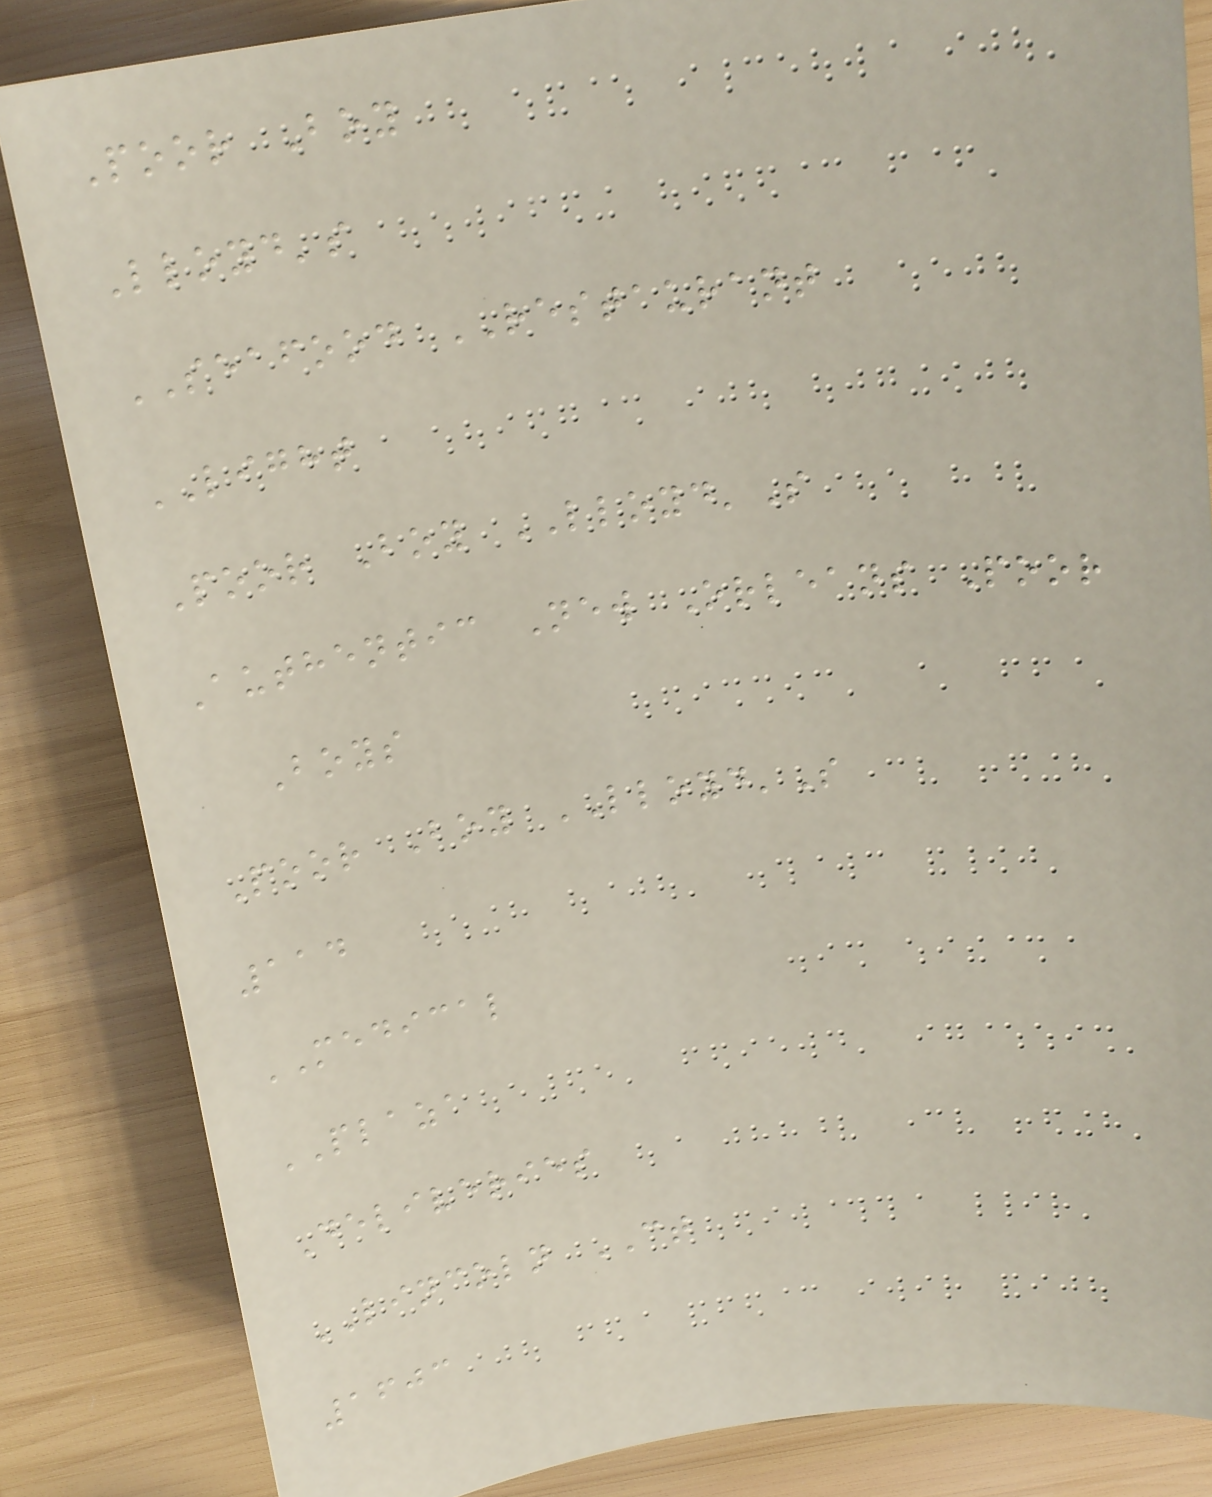Poor Boy
Lloyd's
SEAFOOD RESTAURANT
LIGHT
Poor Boy LLOYD'S
Authentic New Orleans Poor
Boys
Poor Boy LLOYD'S
114
MEDICAL
PLAZA
Deliveries
LINCOLN CT
1603
